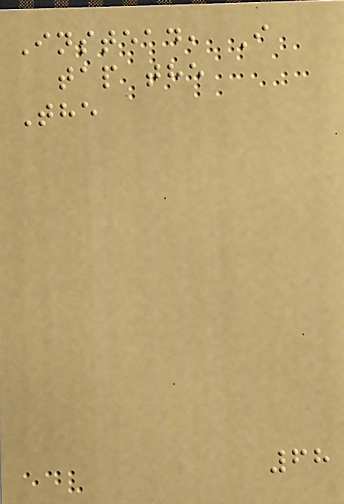Instead, I
tap the
The
68
